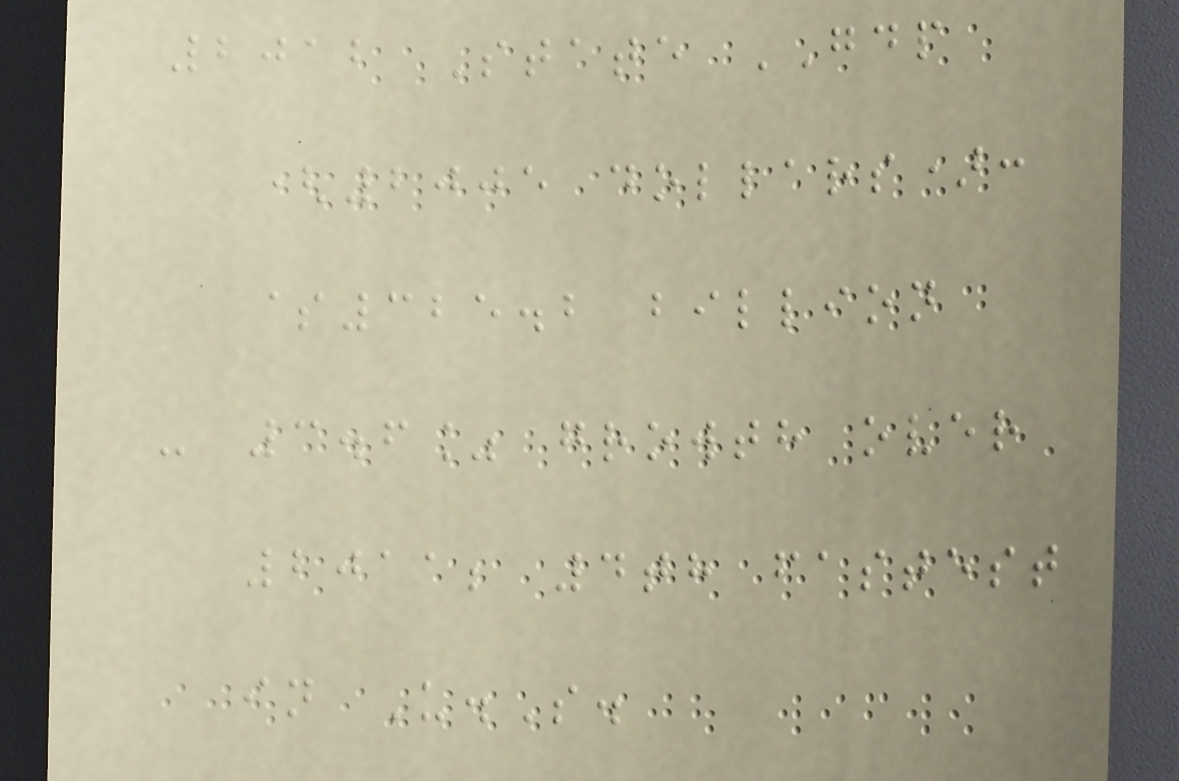2012 State GDP
(2005 dollars):
$325.2 billion
- 3.6% growth over
2011; 4th fastest
in U.S.
